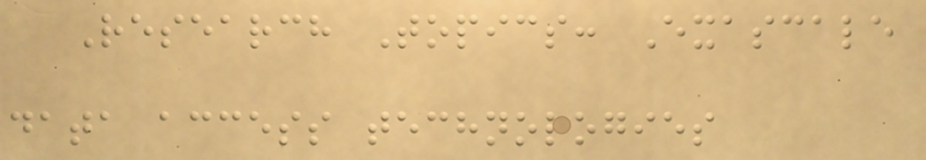Research Topics: Exascale
data access technologies
